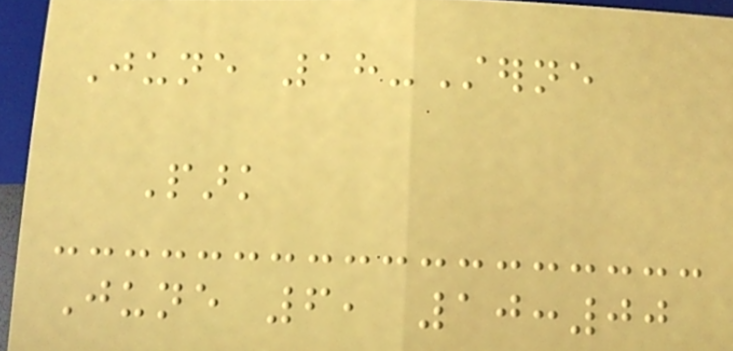June 18-Sterne
Park
June 6, 10:00
